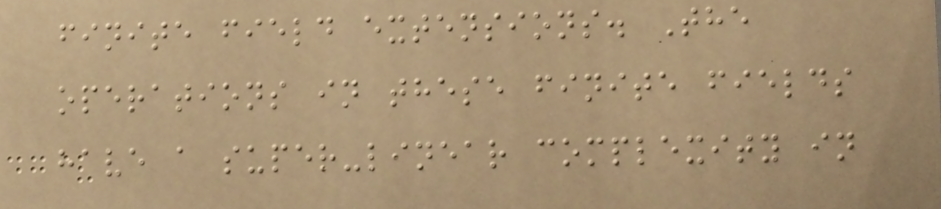finite field extensions. The
operations in these finite fields
have a super-linear complexity in
